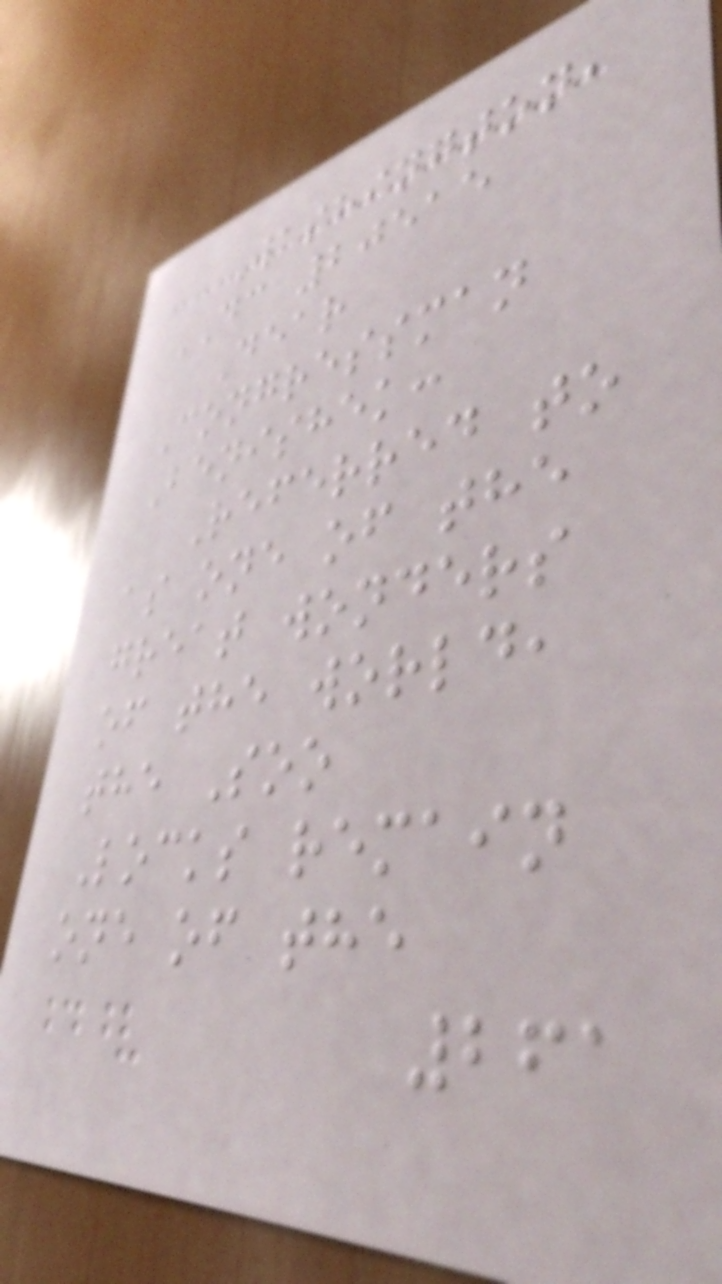Washington,
DC 20515
Dear
Congressman
Benishek:
Referred to
as one of the
great wonders
of the world,
the Soo
Locks remain
one of the
261
